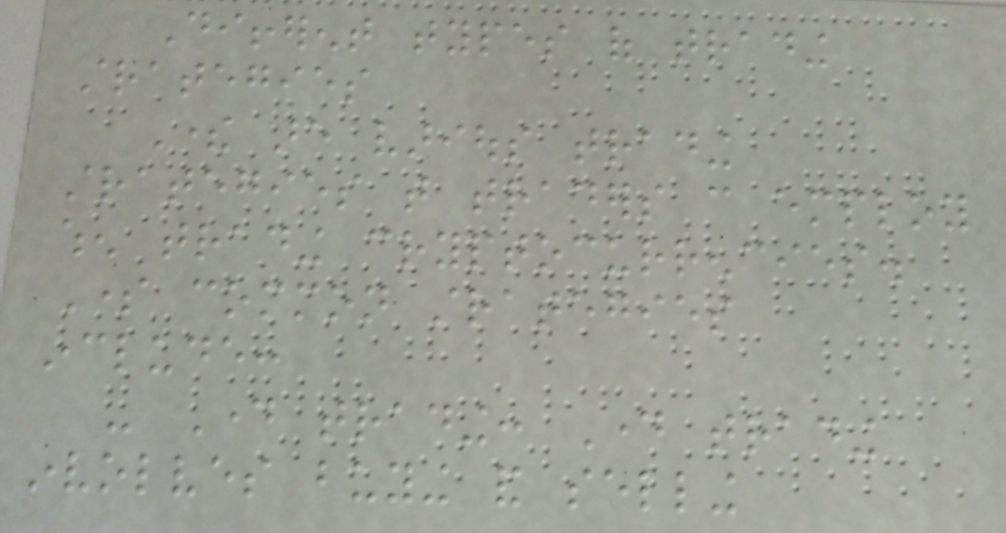Different types of trading
strategies
There are various trading
strategies that traders can employ
when trading cryptocurrencies.
Some common strategies
include:
- Day trading: Day trading
involves buying and selling
